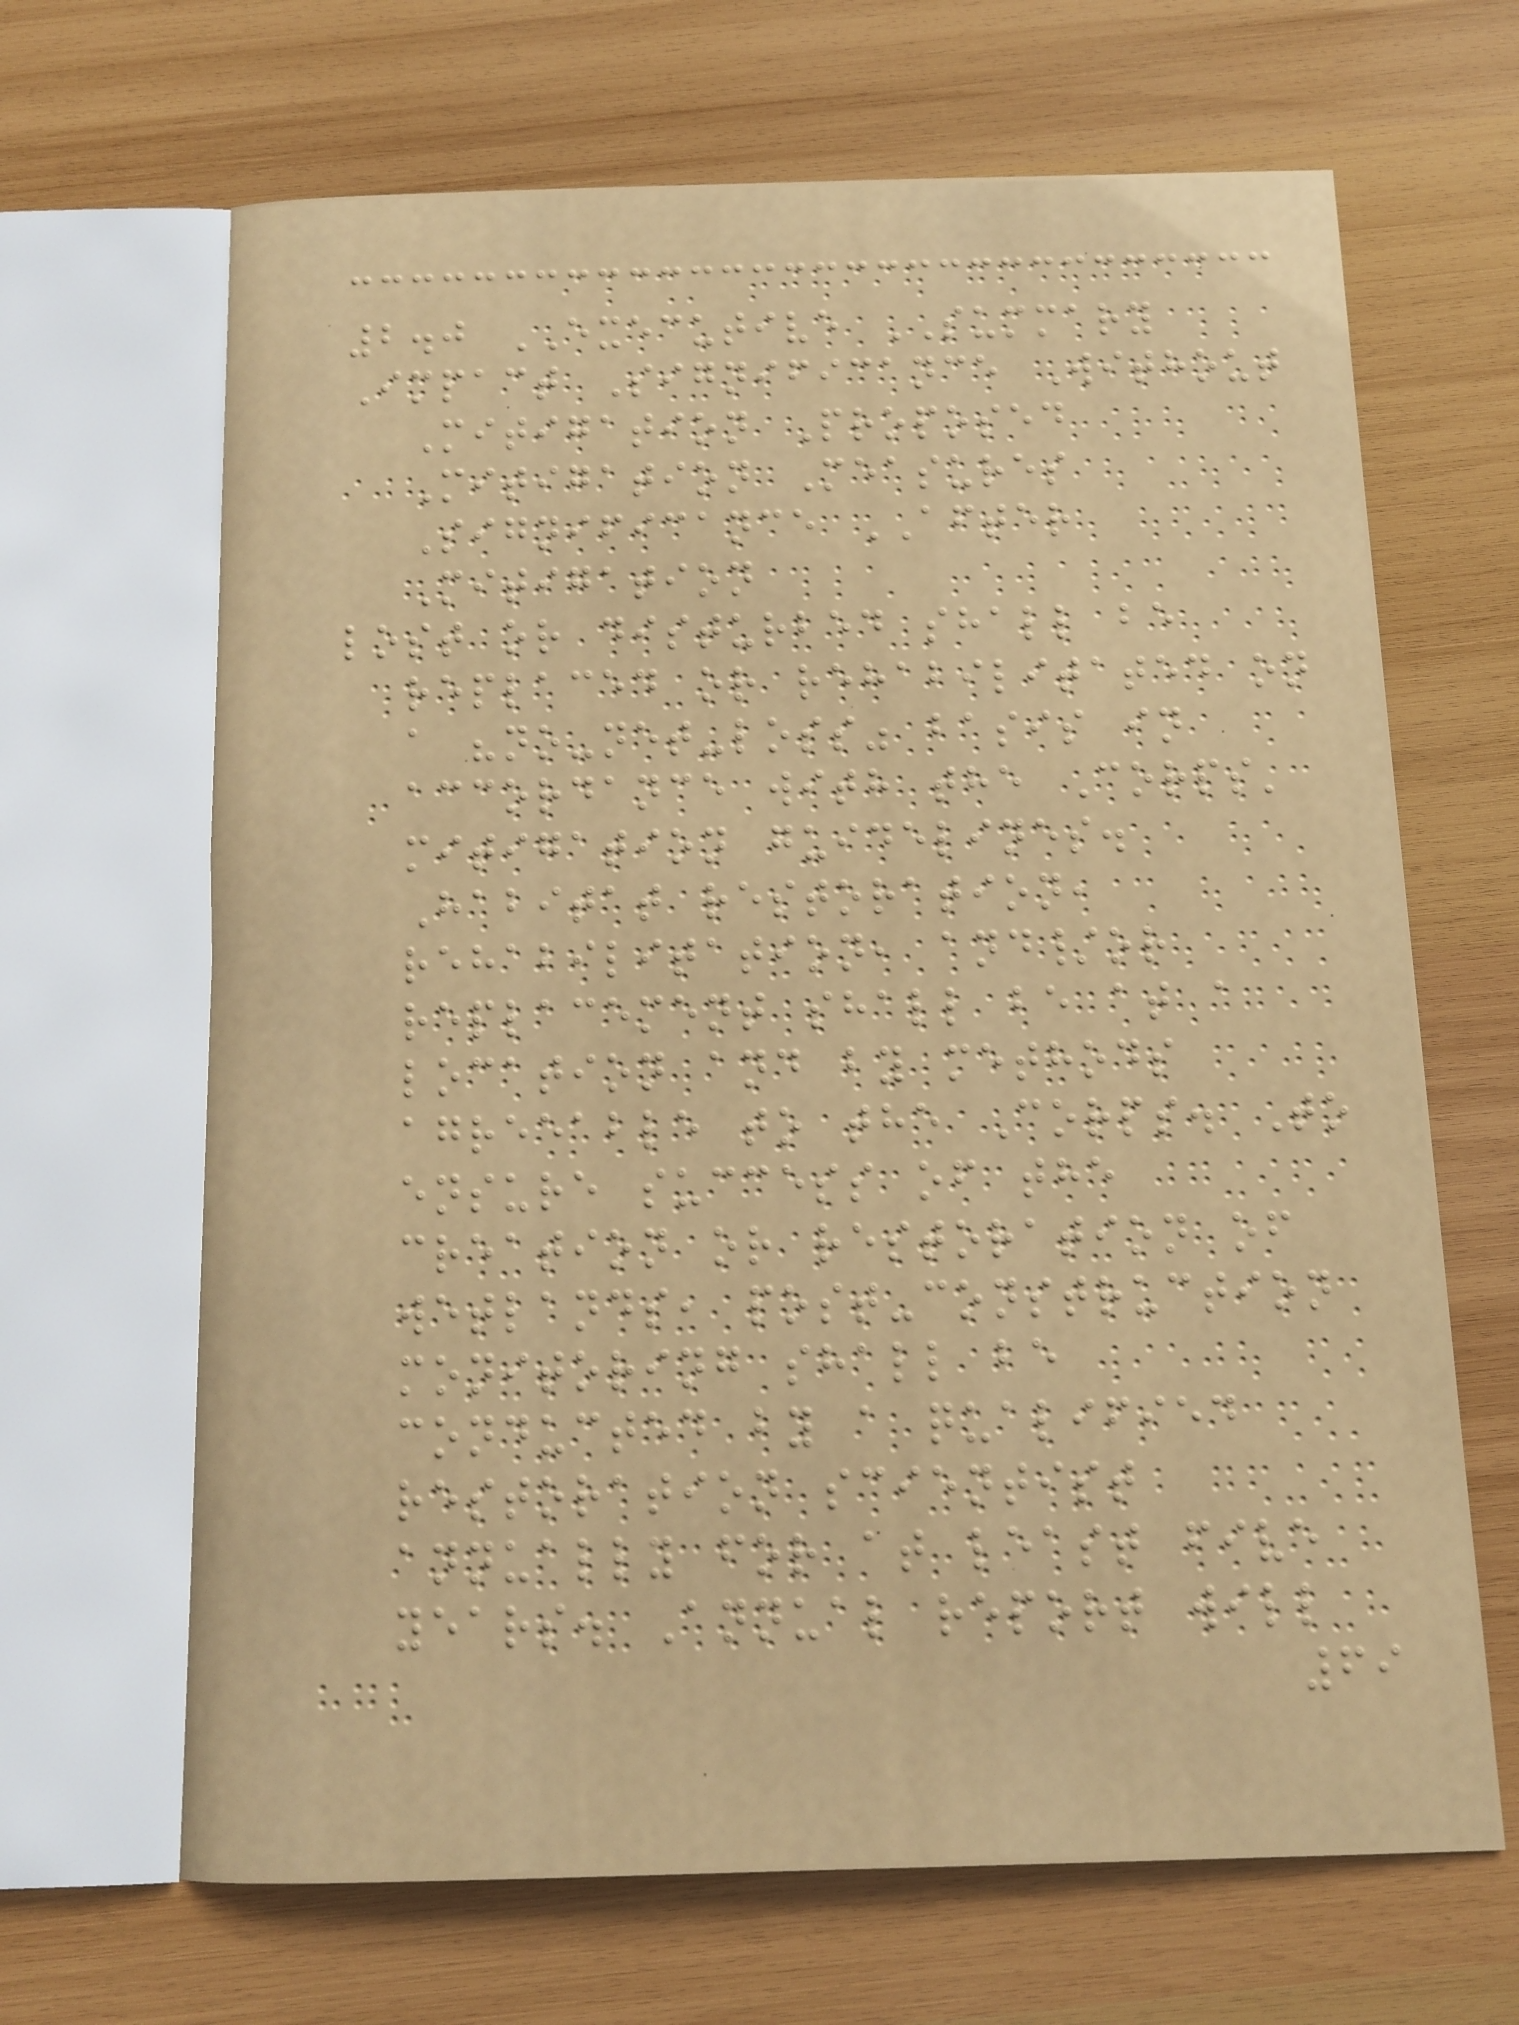2.0 EXECUTIVE SUMMARY
Impact Significance Without
Mitigation Proposed
Mitigation Measures
Significance AFTER
Mitigation
lost or disturbed shall be
replaced or rehabilitated on
a "no-net-loss" basis in
accordance with the Corps'
mitigation guidelines.
Habitat restoration,
rehabilitation, and/or
replacement shall be at a
location and by methods
agreeable to the Corps. To
ensure success of the
creation or restoration of
wetlands, post-construction
monitoring shall be
conducted by a qualified
restoration scientist
annually for at least five
years. Annual report will
69
